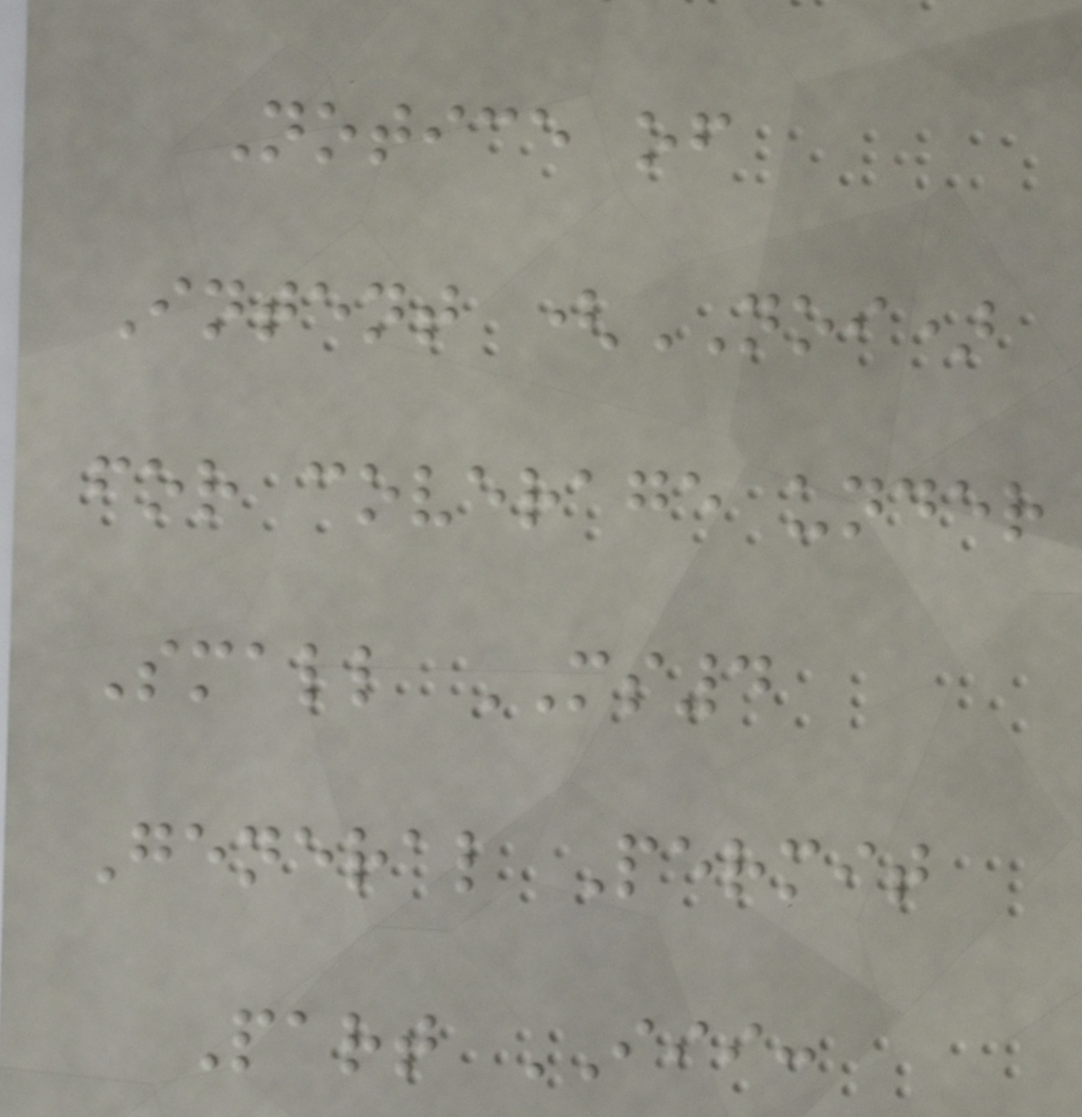Notice of
Intent (NOI)
for coverage under
Small MS4
General Permit
Part III:
